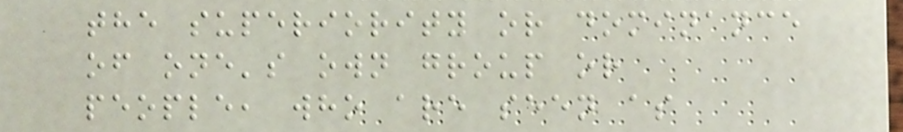the superiority or dominance
of one's own group or
people, who are seen as
